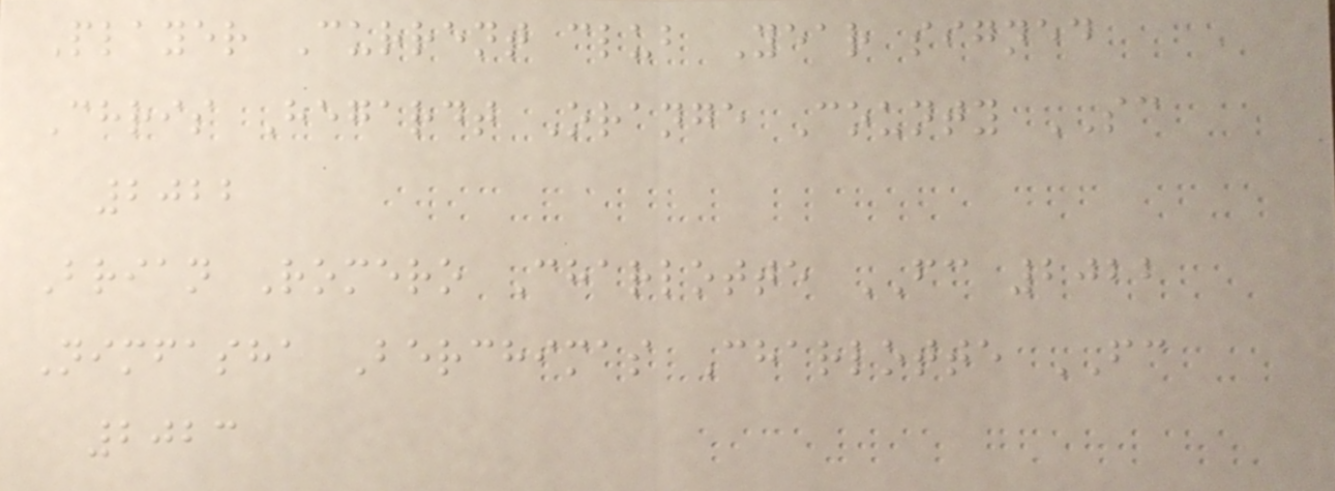Player Current club Year signed
Chris Hegardt Orange County SC
2022
Brian Romero Charlotte FC 2022
Nimfasha Berchimas Charlotte FC
2023
